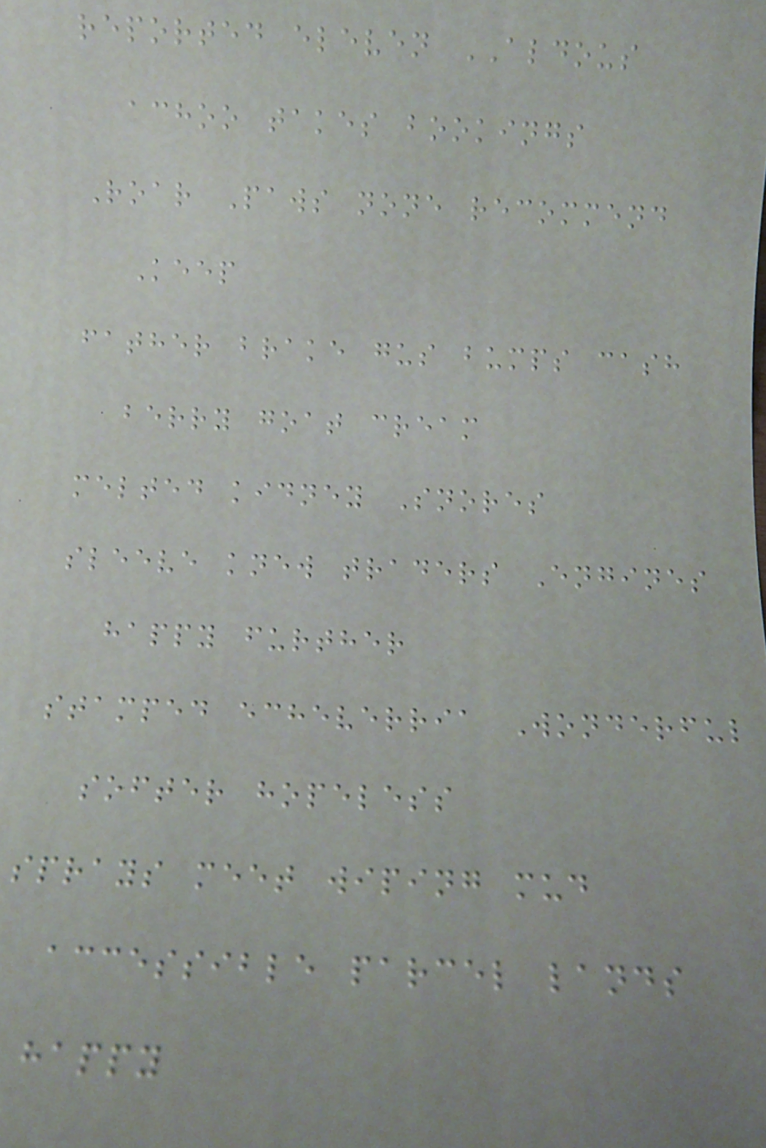reported eleven ALDOUS
achoo takes bookings
Roar Paws none recommend
Keep
father brake gus bumps cash
berry goat cream
melted kidney Snores
sleeve knew traders Engines
happy further
stamped echeverria Wonderful
softer hopeless
sprays meet wiping mud
accessible parcel lands
happy
